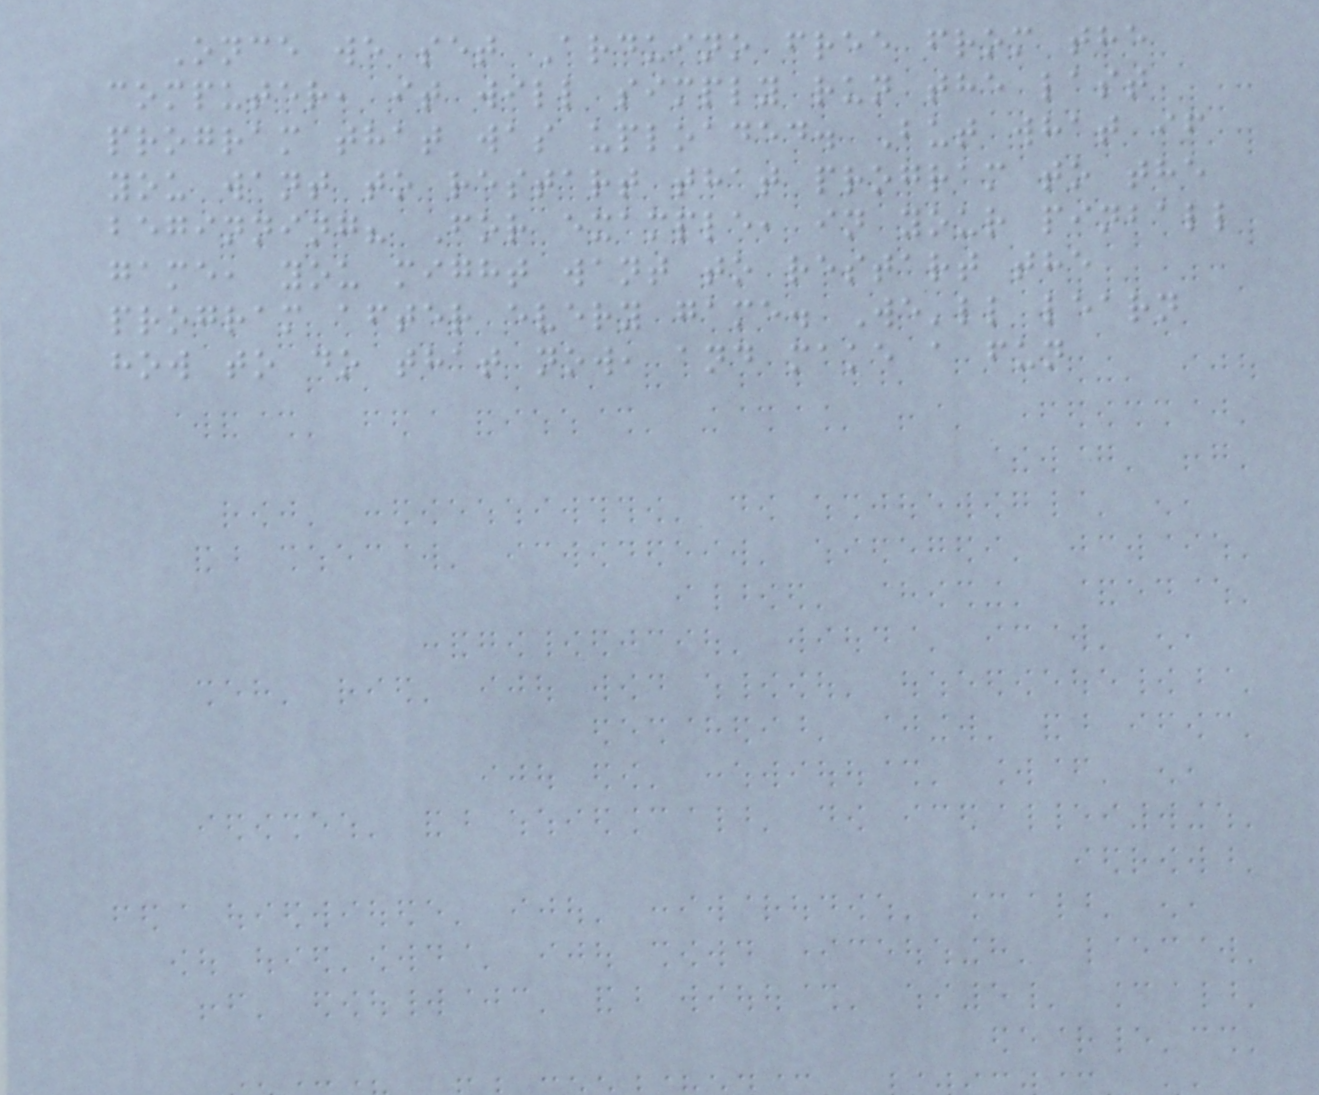Once we set Arduino free from the
computer, it will simply run the last
program that was uploaded. But what if
you want to restart that program to the
beginning? For example, in your pinball
game, you might want to restart the
program after every game. We'll learn
how to do that now, and make a fun
